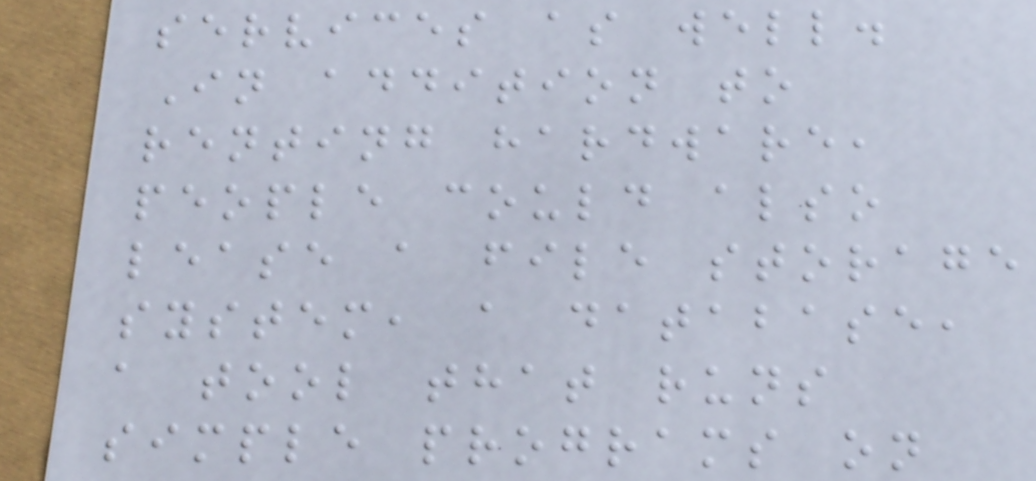services as well.
In addition to
renting hardware,
people could also
lease a file storage
system, a database,
a tool that runs
simple programs on
